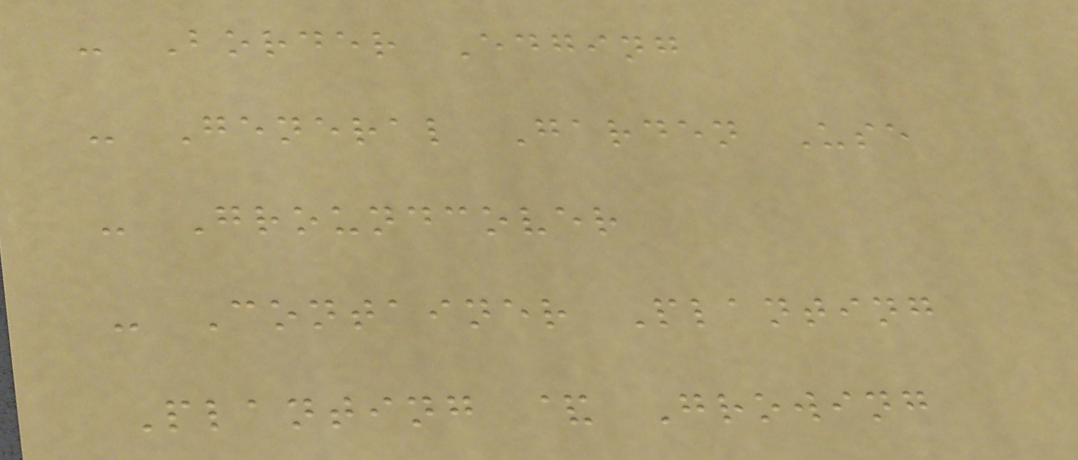- Border Edging
- General Garden Use
- Groundcover
- Container Planting
Planting & Growing
